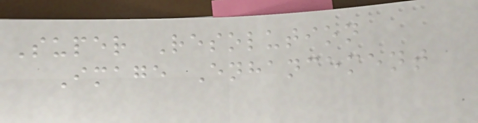Super Resolution
Image Enhancement
